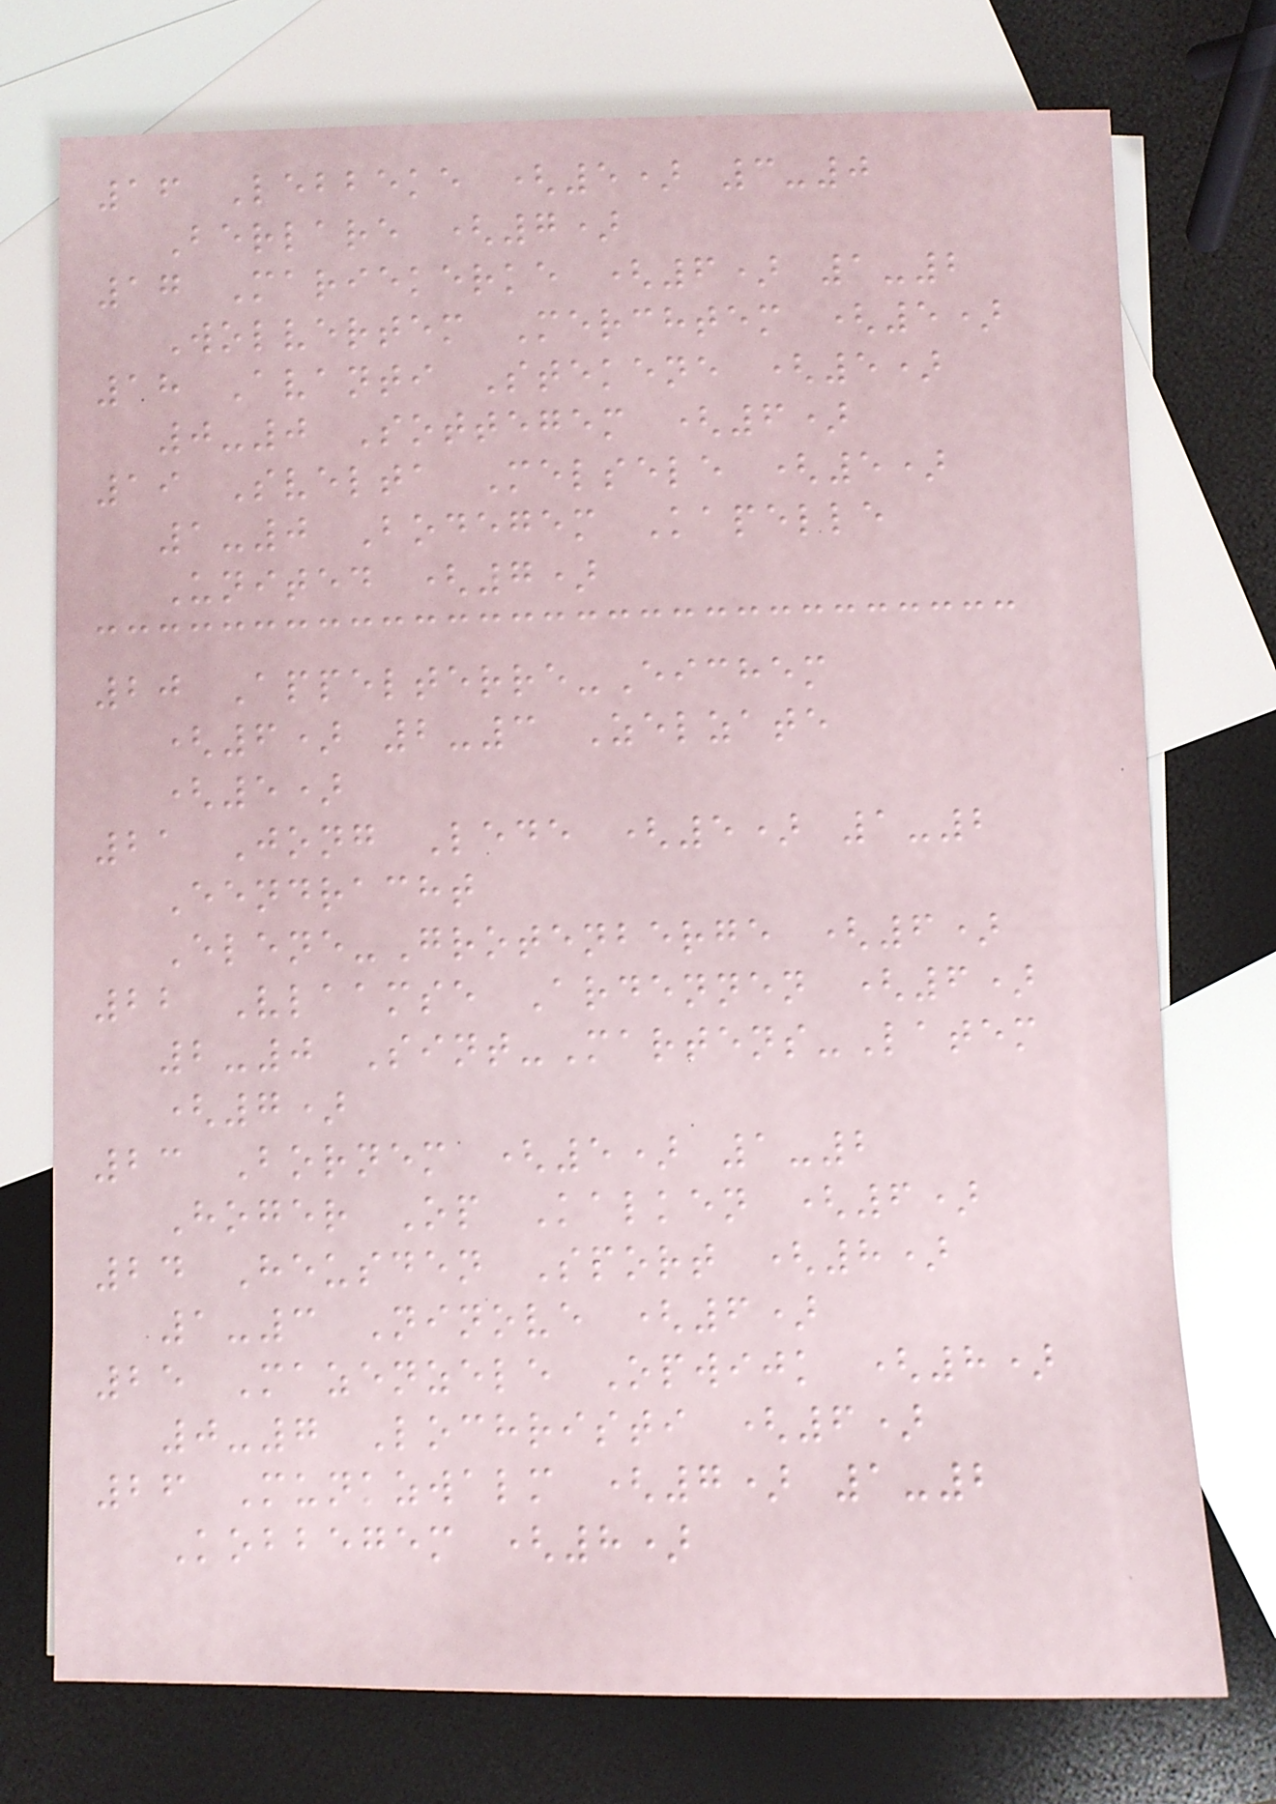16 Lebbeke (5) 3-0
Berlare (7)
17 Mariekerke (6) 1-2
Wolvertem Merchtem (5)
18 Avanti Stekene (5)
0-0 Sottegem (6)
19 Svelta Melsele (5)
1-0 Bodegem Kapelle
United (7)
20 Appelterre-Eichem
(6) 2-3 Zelzate
(5)
21 Jong Lede (5) 1-2
Eendracht
Elene-Grotenberge (6)
22 Vlaamse Ardennen (6)
2-0 Sint-Martens-Latem
(7)
23 Bornem (5) 1-2
Hoger Op Kalken (6)
24 Heusden Sport (8)
1-3 Ninove (6)
25 Mazenzele Opwijk (8)
0-7 Lochristi (6)
26 Munkzwalm (7) 1-2
Kobbegem (8)
